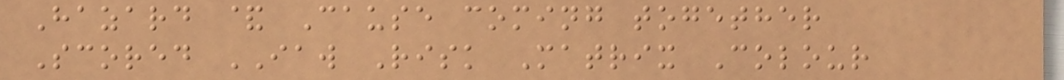Hazard & Cause coming together
Scored IAW Risk Matrix Colour
